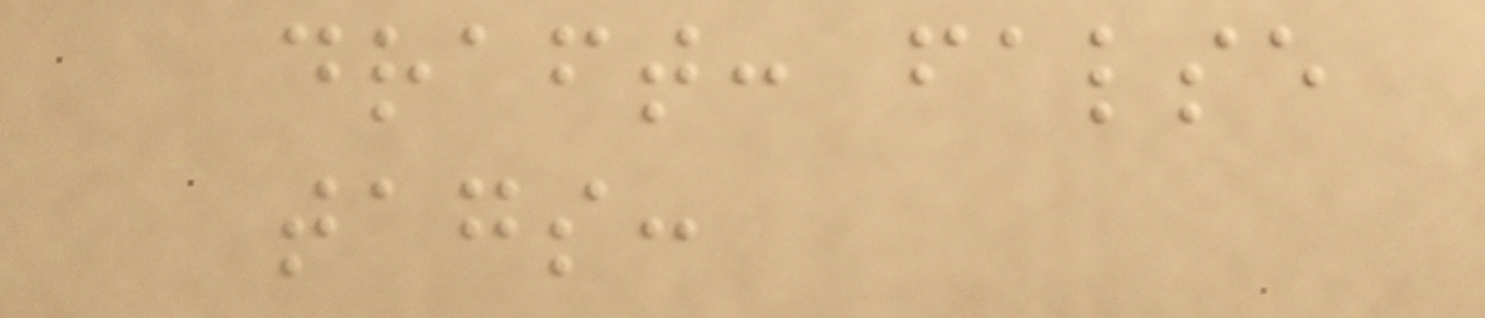draft: false
tags:
